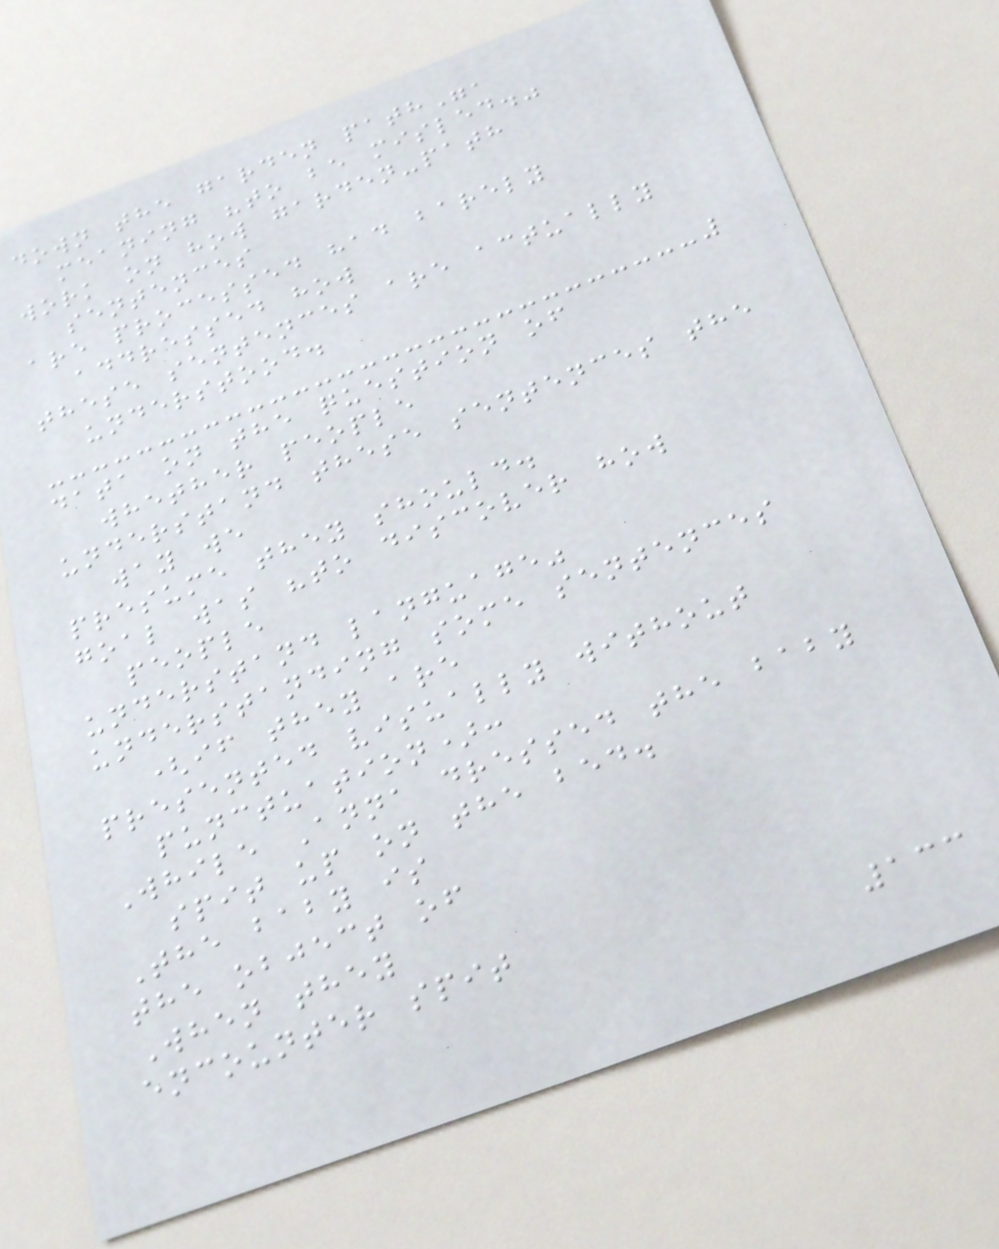down the garden path",
meaning "to be misled."
work on how garden-path
sentences
are processed had barely
addressed how
these sentences are actually
understood.
data on the question of
whether people
understand these sentences the
way we
presume they should.
goal was "to discover how
people
understand language"
understanding some sentences
(if they are
presented visually without
punctuation):
While Anna dressed the baby
spit up on the bed.
The baby is
the object of
When they
encounter spit
133
